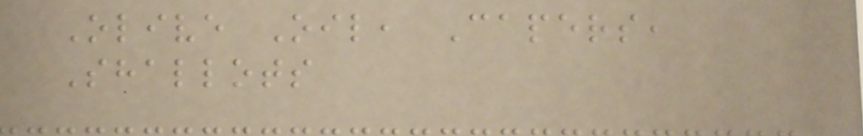Olive Oil, Capers,
Shallots
